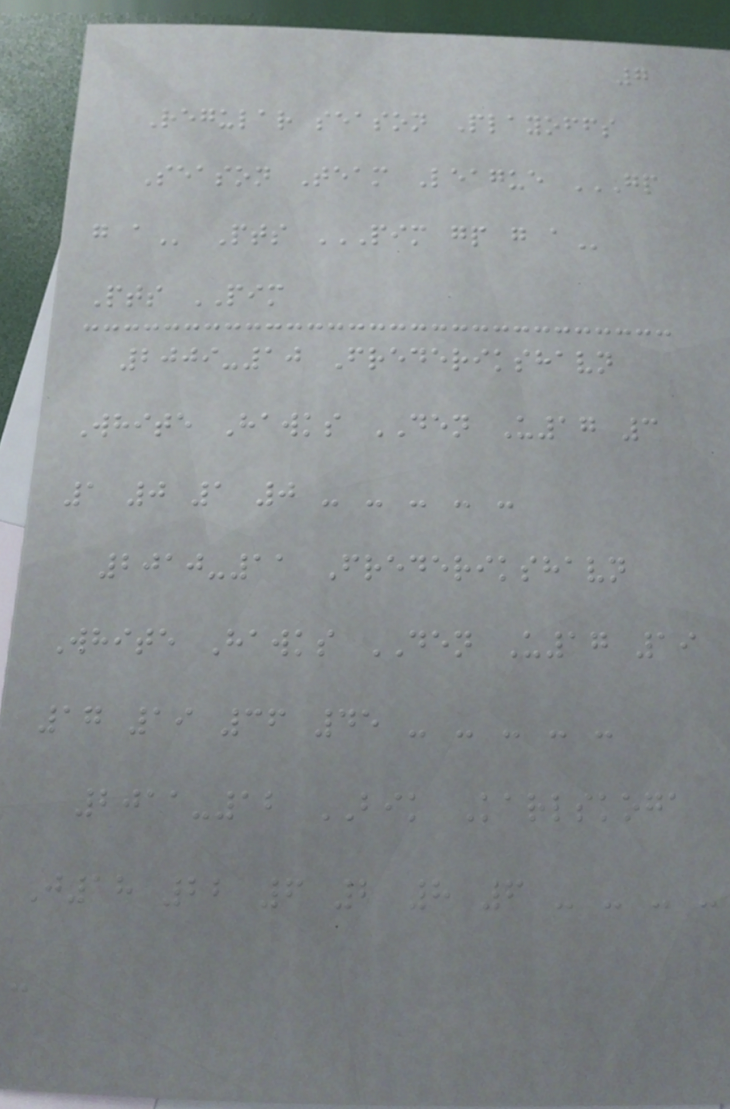7
Regular season Playoffs
Season Team League GP
G A Pts PIM GP G A
Pts PIM
2009-10 Frederikshavn
White Hawks DEN U17 3
1 0 1 0 - - - - -
2010-11 Frederikshavn
White Hawks DEN U17 19
17 19 36 45 - - - - -
2011-12 BIK Karlskoga
J18 22 6 2 8 6 - - - -
-
